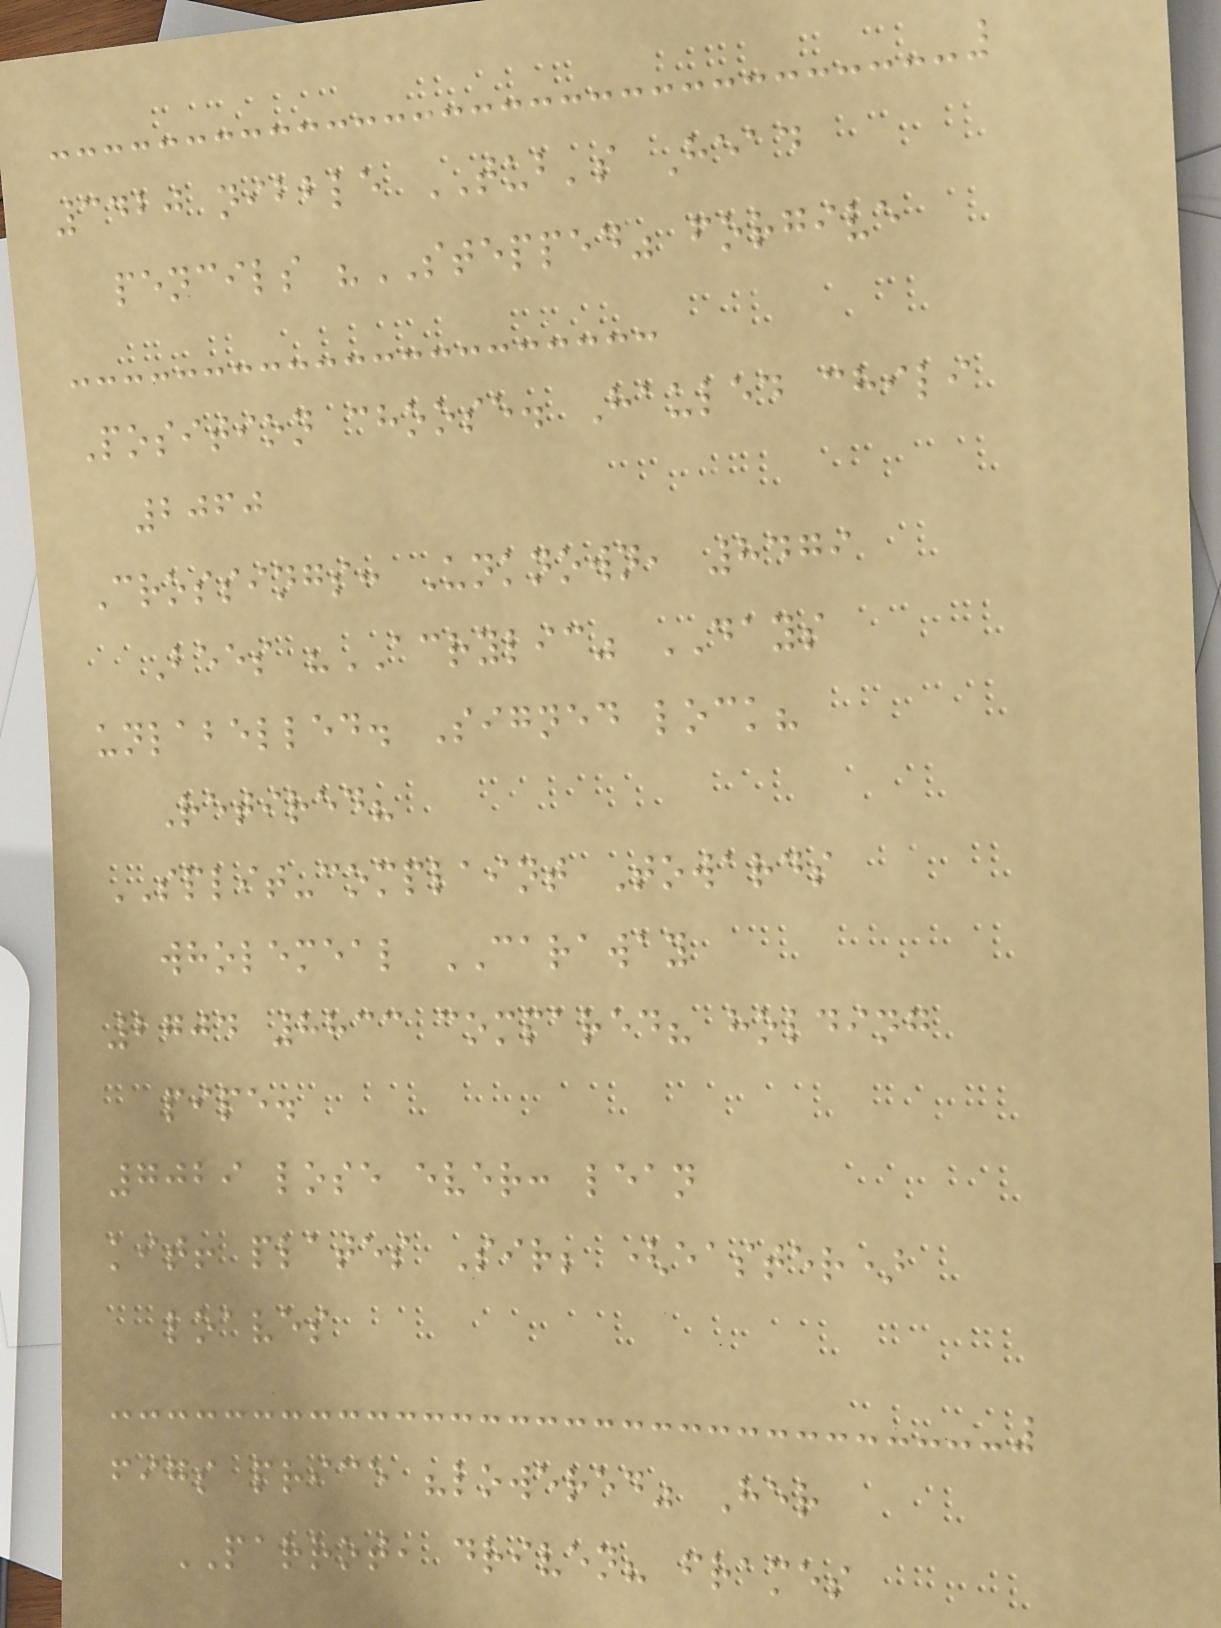3420 nibble TUB's Head
pencils "STEPPED" forgive
Position choose. Hauled chili
2060
Crossings: Unknown, 8479
Bees "ACRYLIC" DAYS
unlabelled. Signed lock?
Retired?
SPLIT-complaint Towards
wholemeal CARAWAY
2704 8833 compared? holding
pipe.
7029 lose ever: lean
kit! plates Sir; (easter)
loaves
figs price "lowered" Her
PARROT, driven? frames
